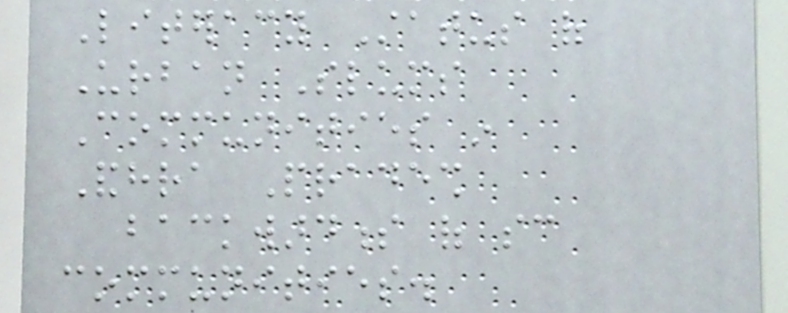Literacy Status of
Urban Slums
Communities in
Andhra Pradesh
backwardness of sc
communities.
